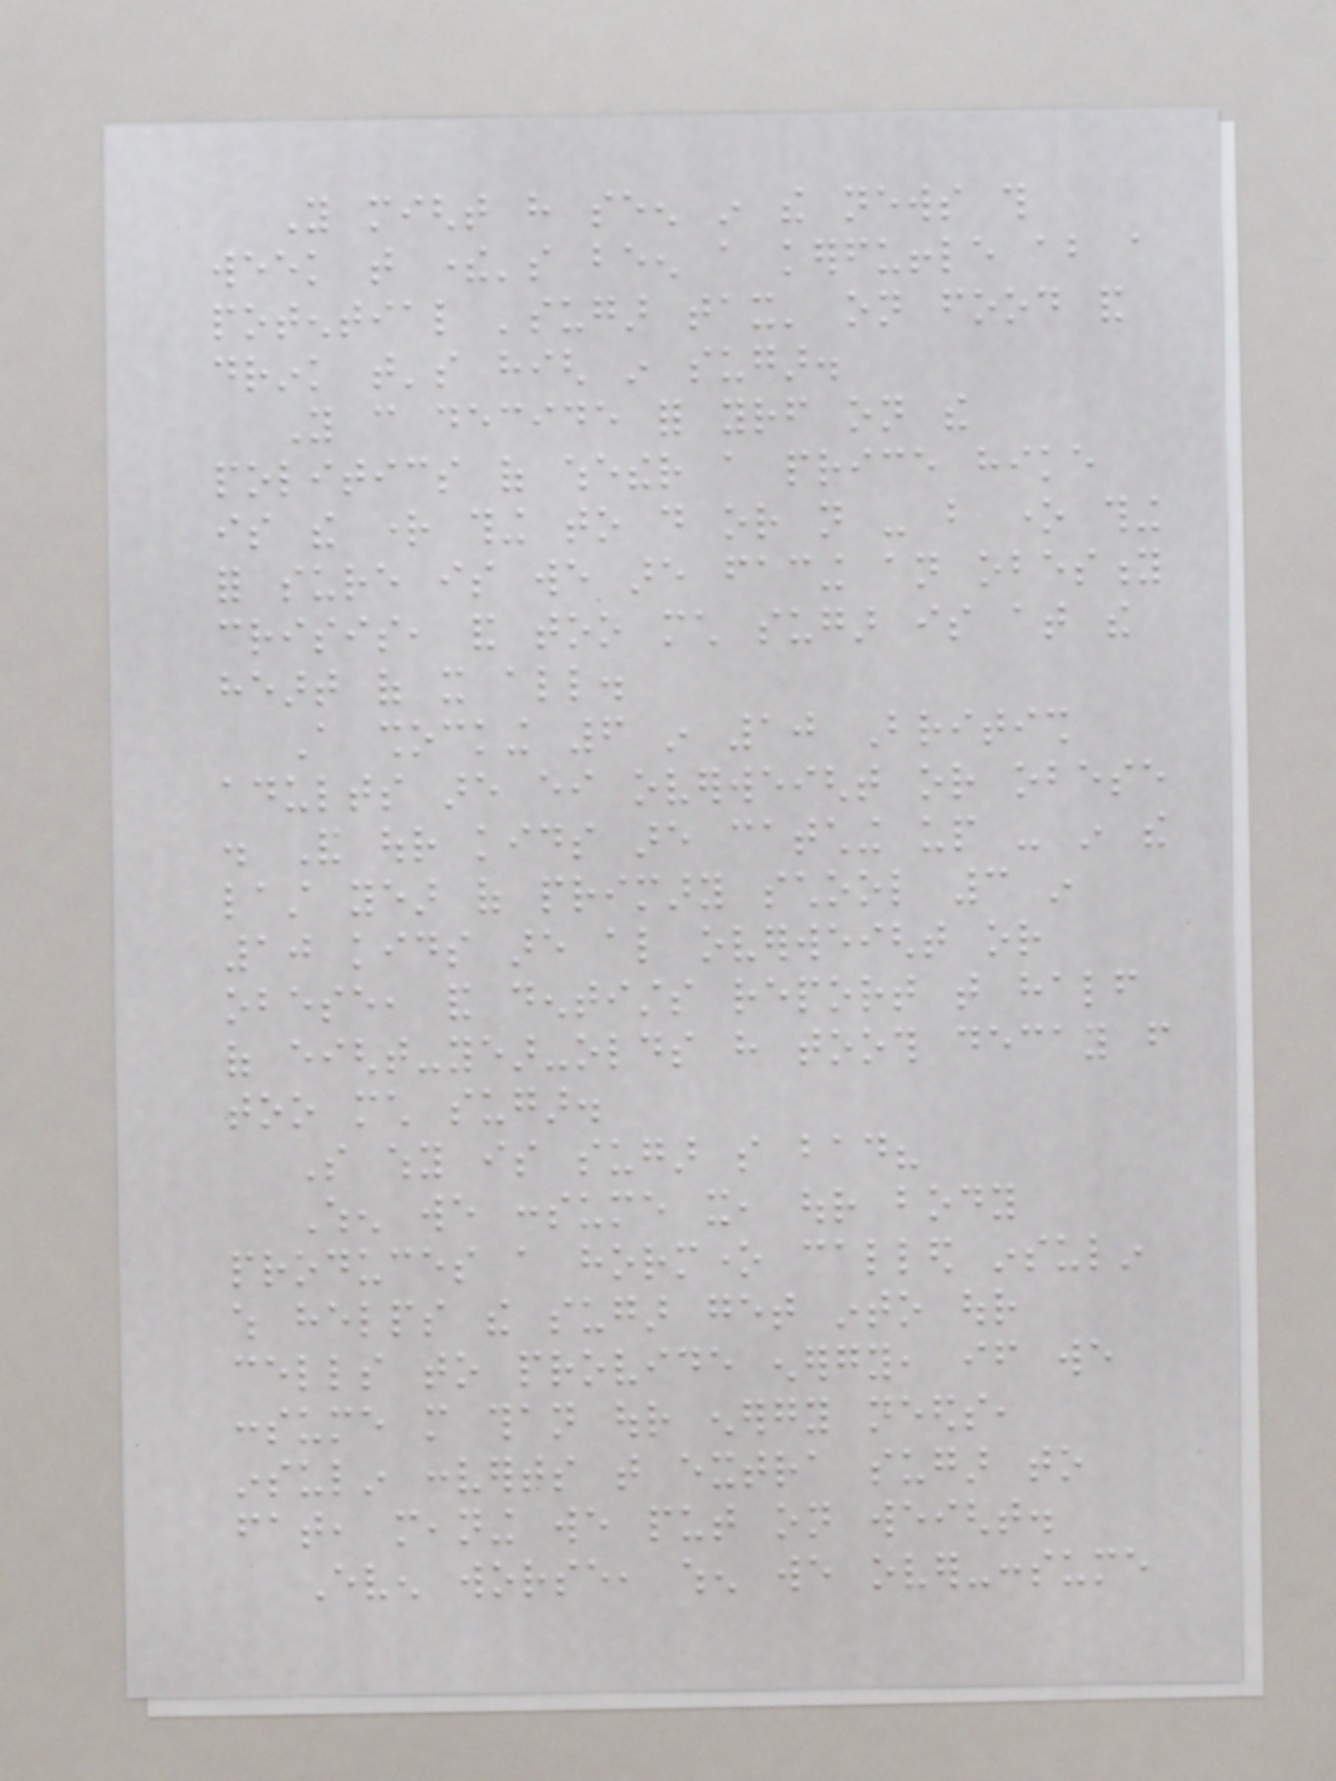You might have seen in the news this
week that there's been a kerfuffle about a
potential 'sugar tax' on food and
drink that's high in sugar.
You can decide for yourself on the
politics of whether a price hike
is the right thing to do or not - but one thing
for sure is we are facing an obesity
crisis, and too much sugar is at the
heart of it all.
A shocking 6 in 10 British
adults are either overweight or obese
. And our kids are catching up - in the
last year of primary school 3 in
10 kids are also overweight or
obese, and dentists report that half
of eight-year-olds have tooth decay from
too much sugar.
So why is sugar so bad?
When we consume it, our body
produces a hormone called insulin
which helps the sugar get into our
cells to provide energy, if we
consume more than our energy needs,
insulin converts that extra sugar to
fat, meaning we put on weight.
Even worse, when we over-consume
